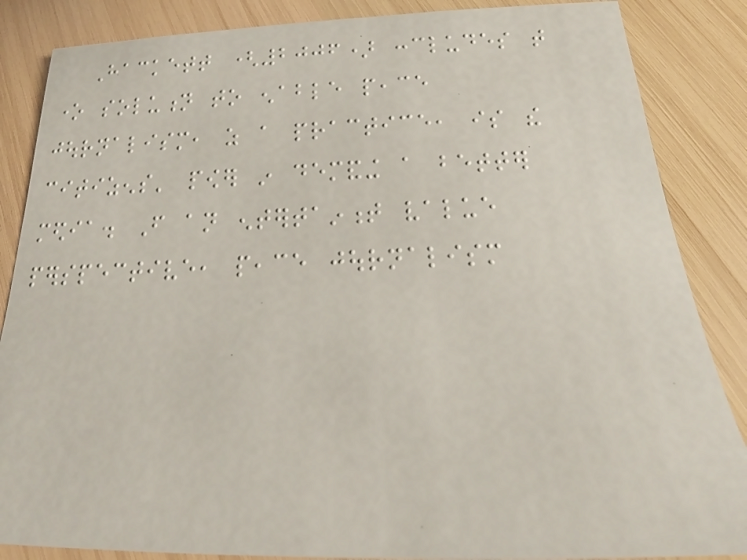Hackett (2006) concludes that
one solution to enable peace
journalism, as a practice, is the
citizens' power in demanding a better
media. From an entertainment value
perspective, peace journalism
